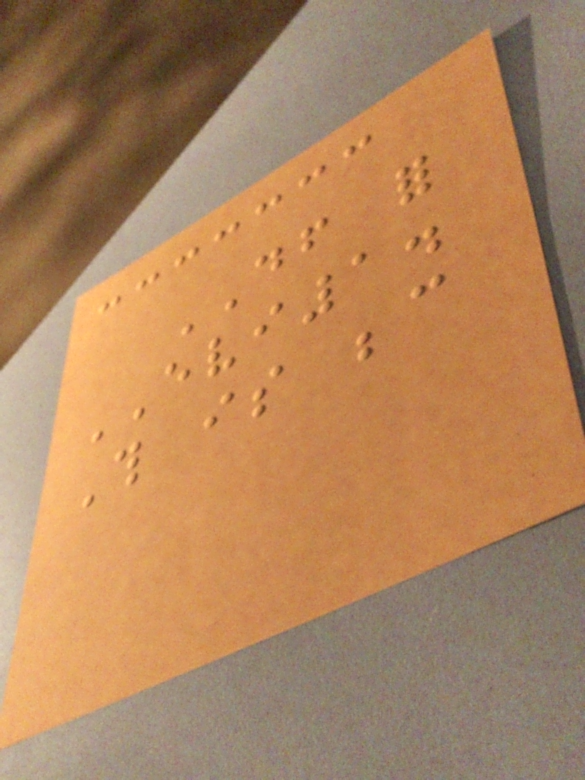DF for
EVI1.
This is because
